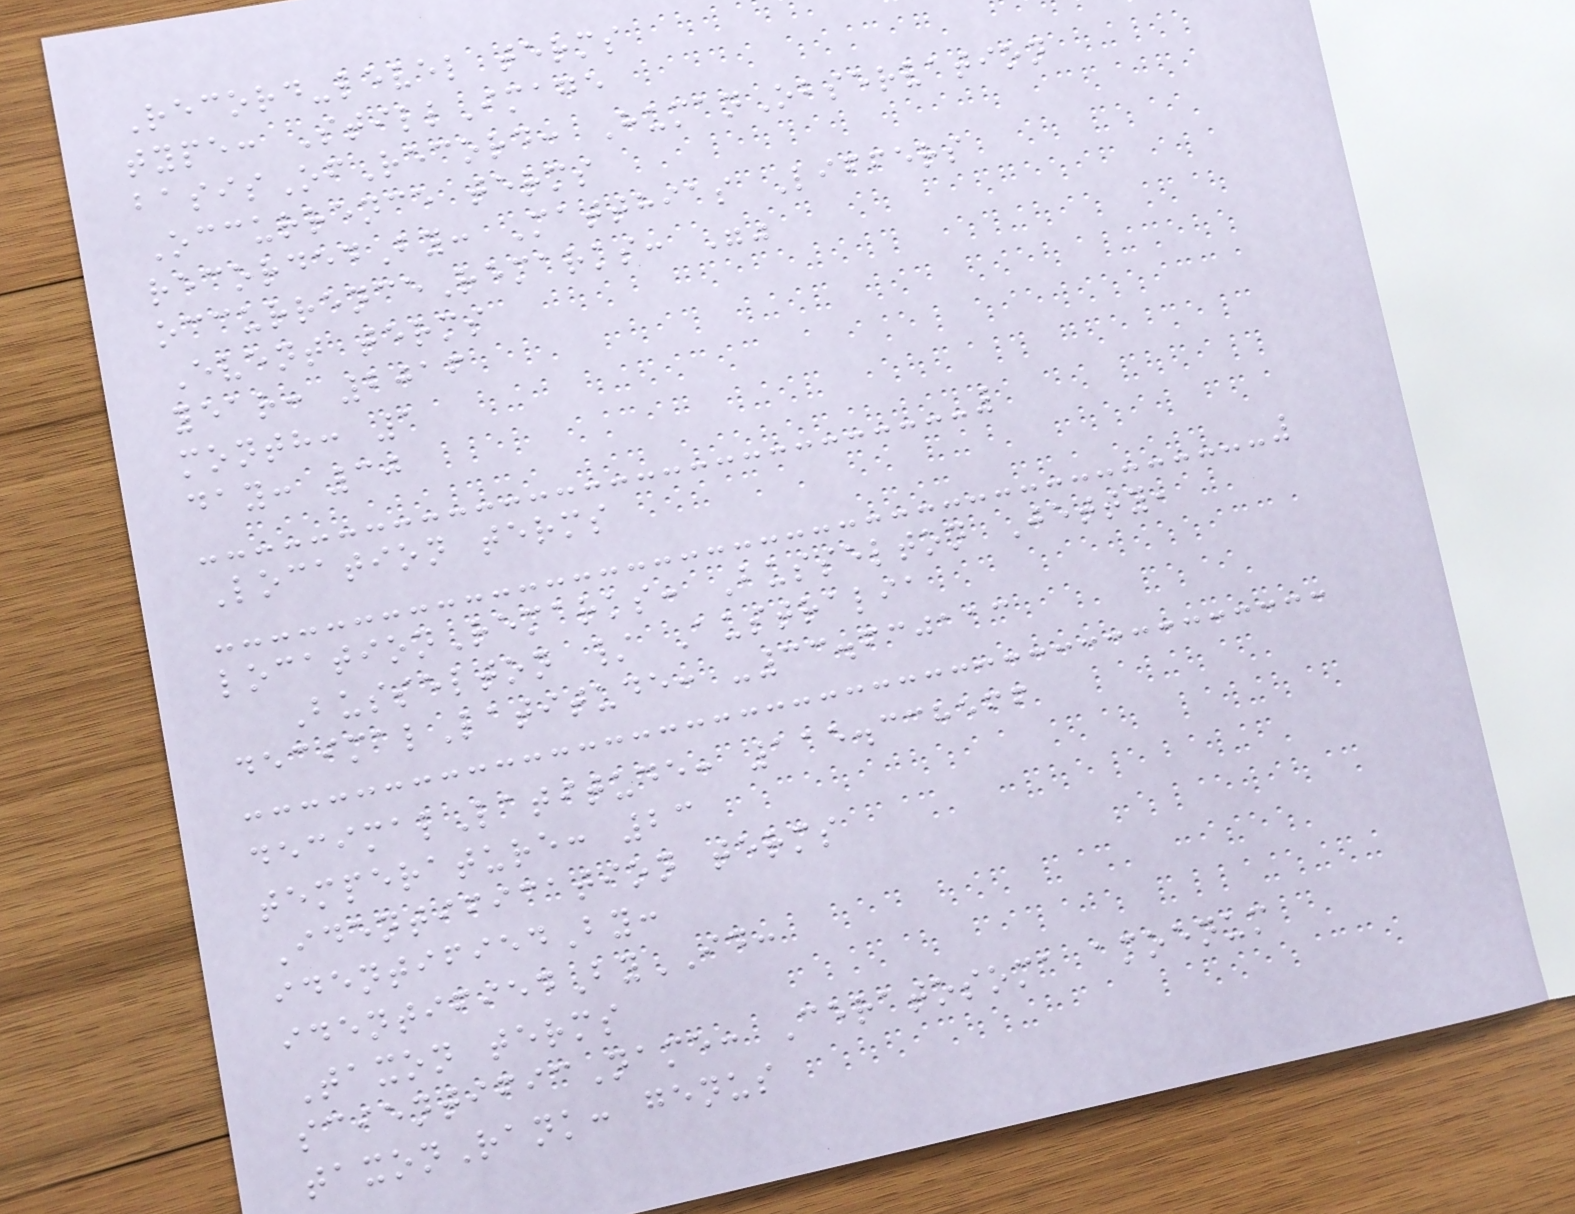Record-level terms
type: StillImage
basisOfRecord: HumanObservation
Occurrence terms
recordedBy: Matthias Liffers
occurrenceRemarks: ""
Event terms
year: 2016
month: 1
day: 30
Location terms
locationRemarks: Busselton Jetty,
Busselton / Australia
decimalLatitude: -33.630113
decimalLatitude: 115.338566
temperature: 23
Identification terms
identifiedBy:
identifiedByID:
Taxon terms
scientificName: Ceratosoma amoenum
taxonRank: genus
